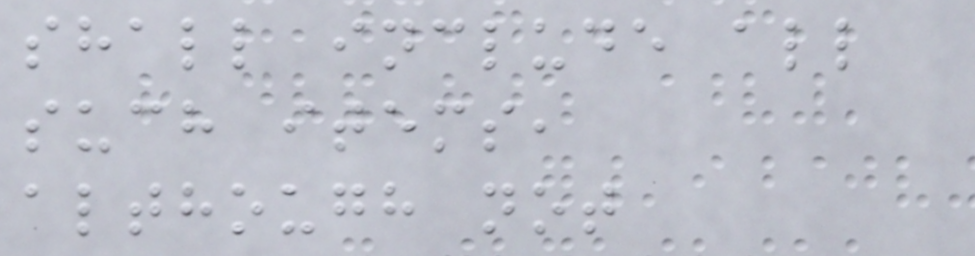shall include all
such items,
although not
